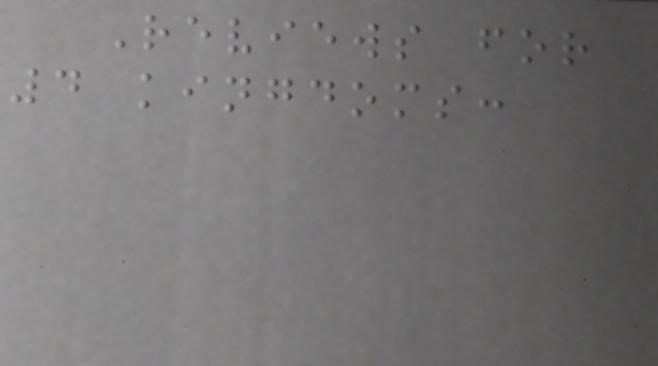Reviews for
4 kingdoms:
